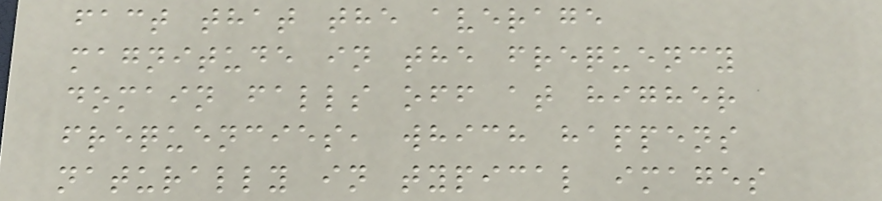fact that the average
magnitude in the frequency
domain falls off at higher
frequencies, which happens
naturally in typical images
